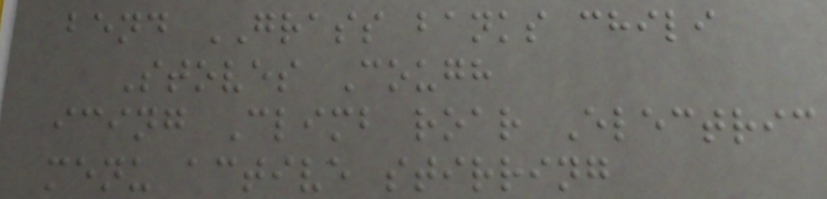bend GRASS banks chili
Stoves Cough
icing Climb roar Electric
menu active stirring
